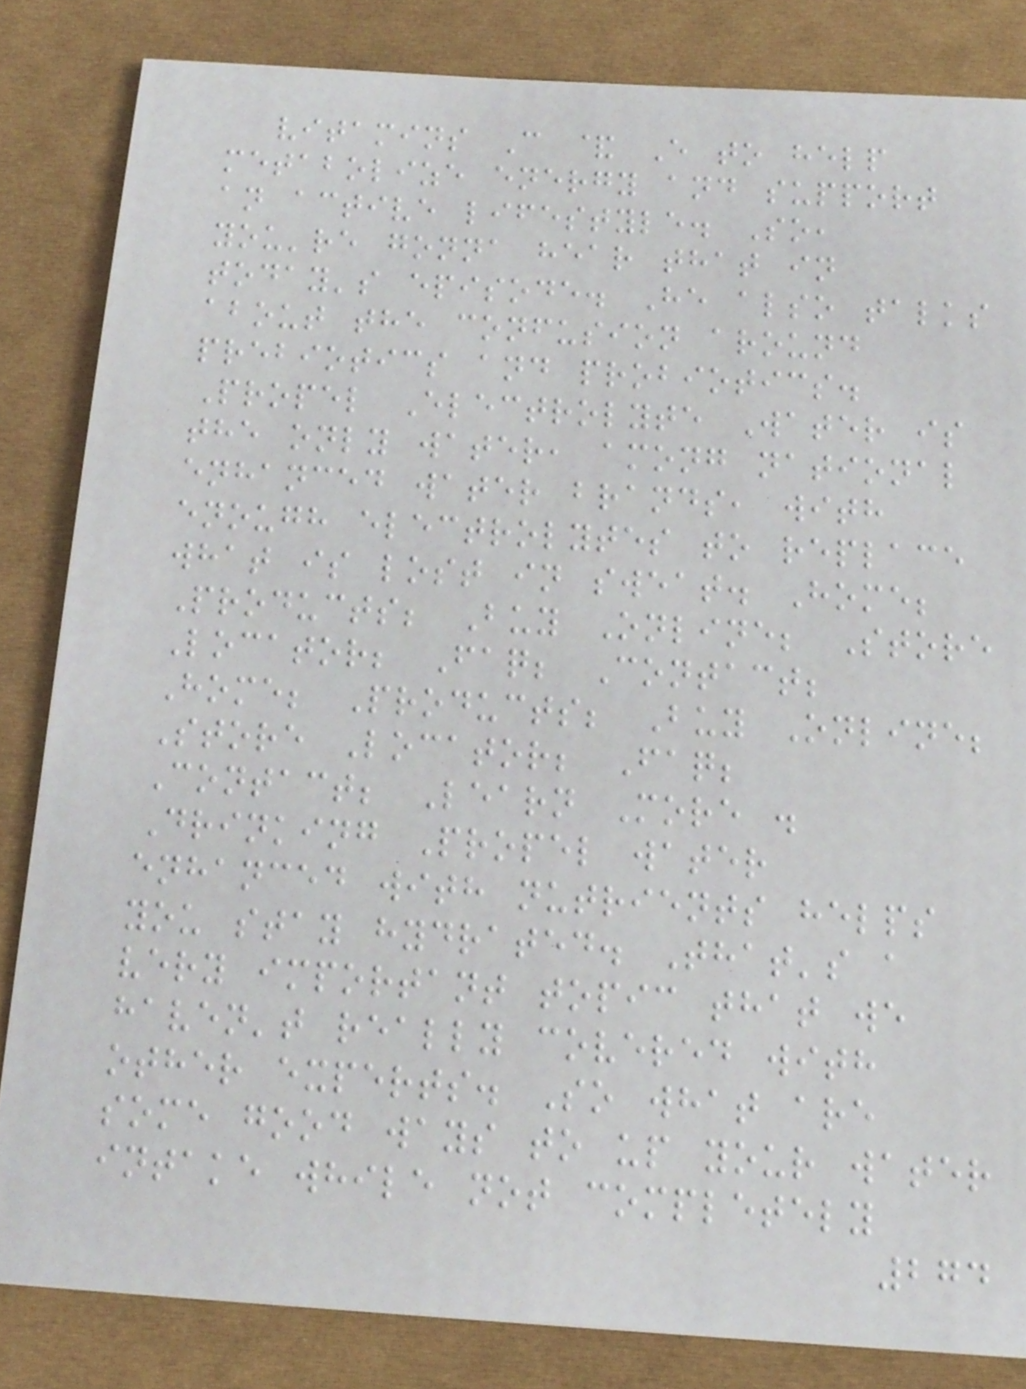vitamins C & E to help
metabolize energy and support
an active lifestyle. So,
you're gonna hear that in
today's episode. He also talks
about the confusion around
prebiotics and probiotics.
Propel Electrolyte Water is
the only water, among national
enhanced water brands, with
enough electrolytes to replace
what is lost in sweat. Home;
Products; Buy Online; Store
Locator; Faq; Contact;
Home; Products; Buy Online;
Store Locator; Faq;
Contact; Learn More .
Drinking Propel water
enhanced with nutrients helps
you stay hydrated. That's a
very important topic that we
haven't really covered with
other experts. So what are
some good ways to up your water
intake while not completely
274
